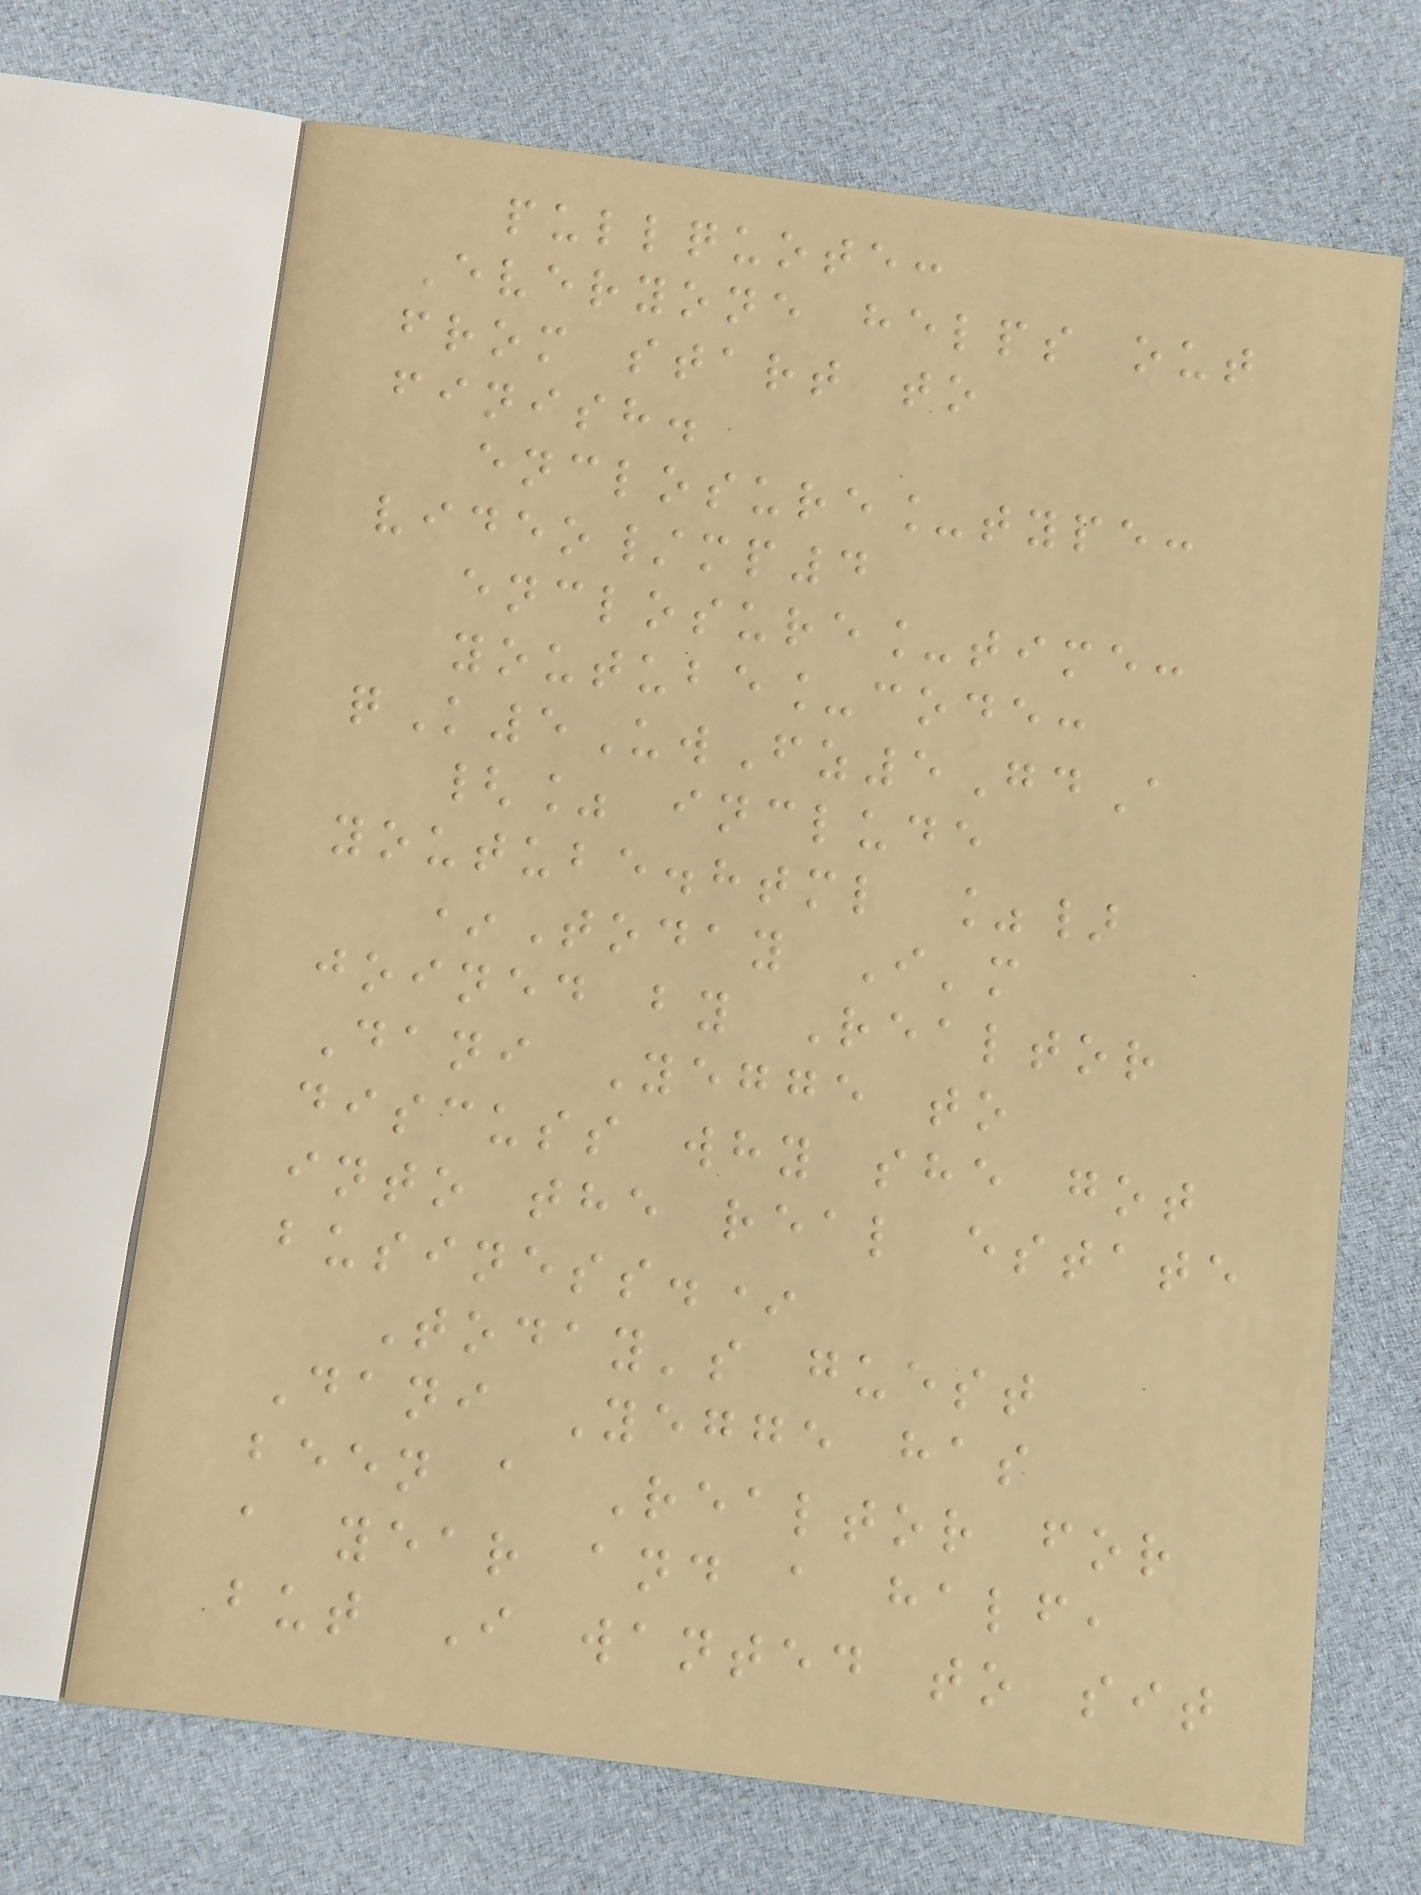pullquote:
Everyone helps out
from start to
finish.
enclosure_type:
video/mp4
enclosure_time:
youtube_code:
qK5UwFz5GdA
{% include
youtube.html %}
*Today I'm
joined by Realtor
Dani Yegge to
discuss why she got
into the real estate
business.*
Today's guest
Dani Yegge has
been a Realtor for
a year and a half,
but I wanted to sit
